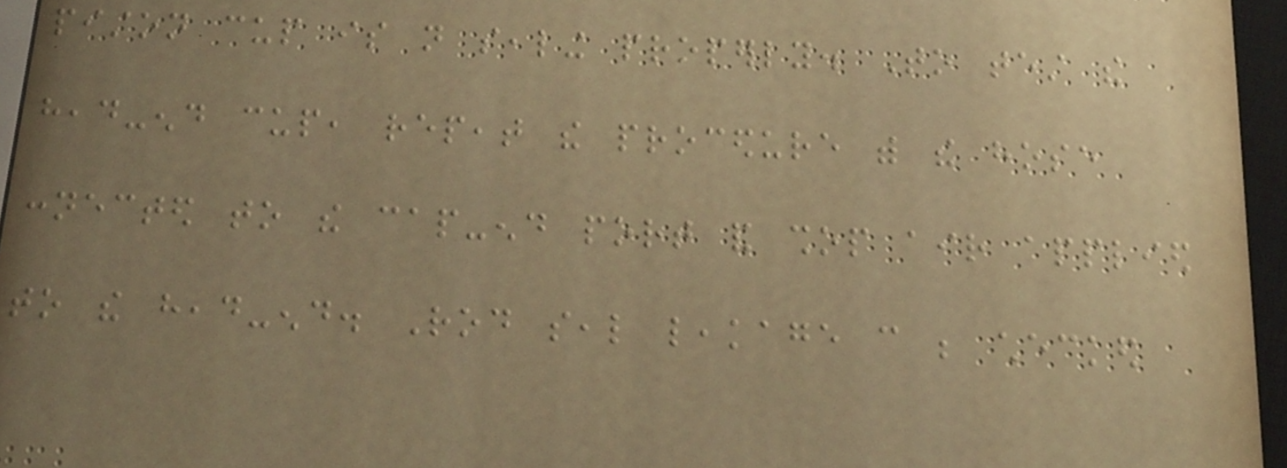piston cup is not sealing properly. To test the
head-end cup, repeat the procedure with the hose
connected to the cap-end port and shop air applied
to the head-end. Rod seal leakage can be checked
